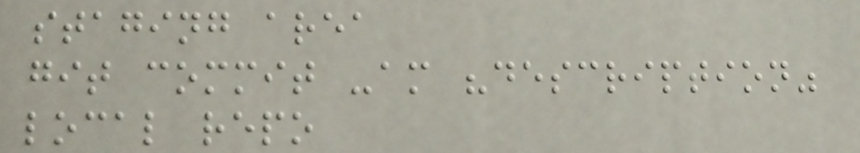staging area
git commit -am "description"
local repo
